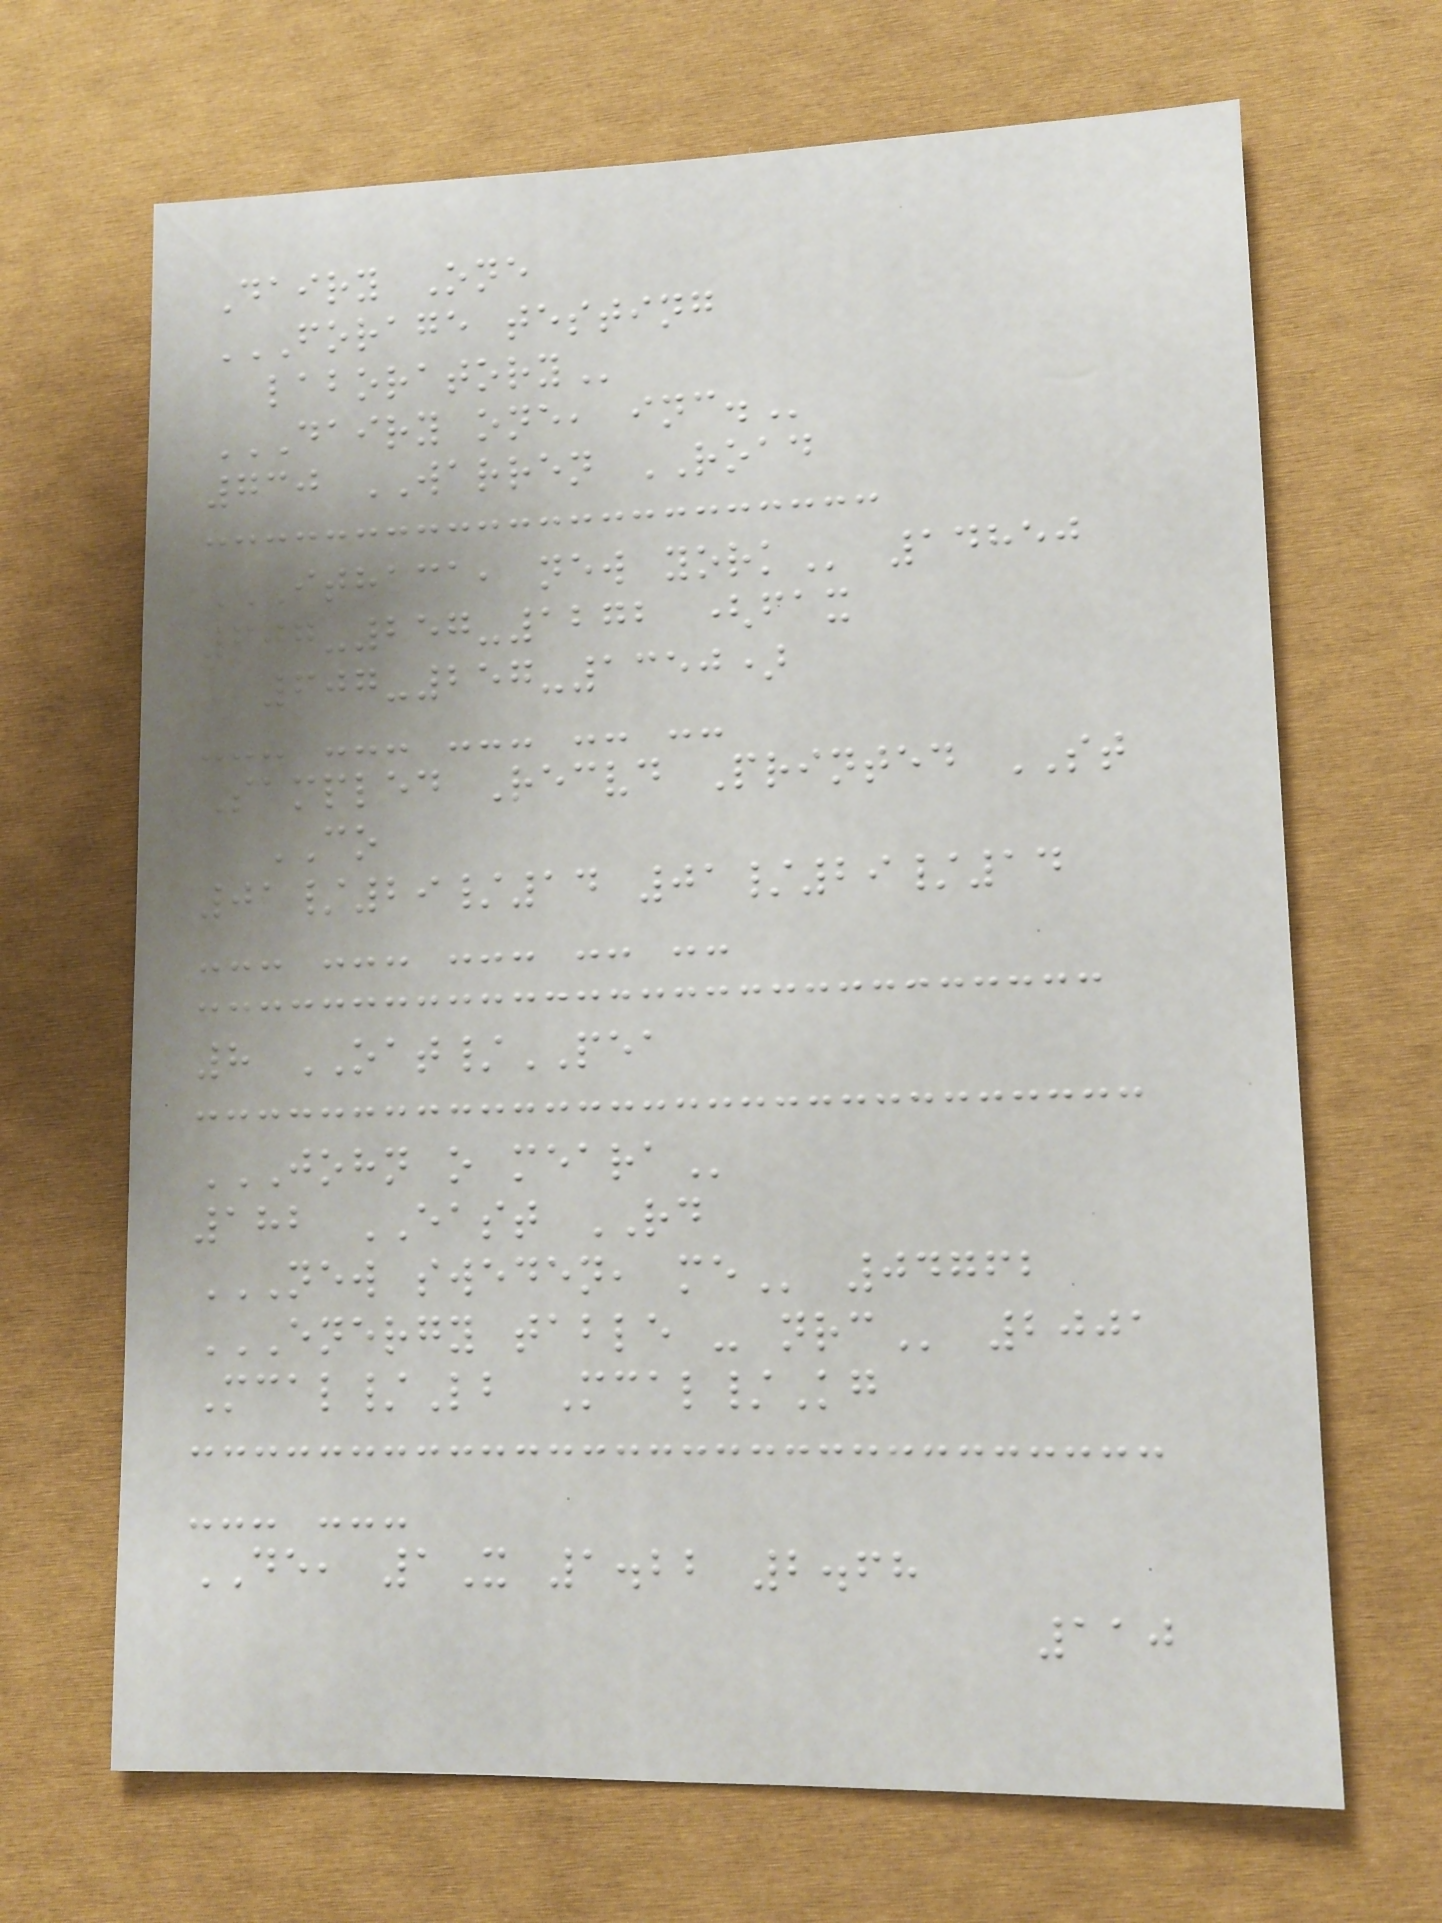Dairy One
FORAGE TESTING
LABORATORY
DAIRY ONE, INC.
730 WARREN ROAD
ITHACA, NEW YORK 14850
607-257-1272 (fax
607-257-1350)
--- --- --- -- --
Sampled Recvd Printed ST
CO
01/29/14 01/29/14
--- --- --- -- --
8 OAT/PEA
JOHN O MEARA
182 EAST RD
NEW SWEDEN, ME 04762
ENERGY TABLE - NRC 2001
Mcal/Lb Mcal/Kg
--- ---
DE, 1X 1.22 2.68
110
